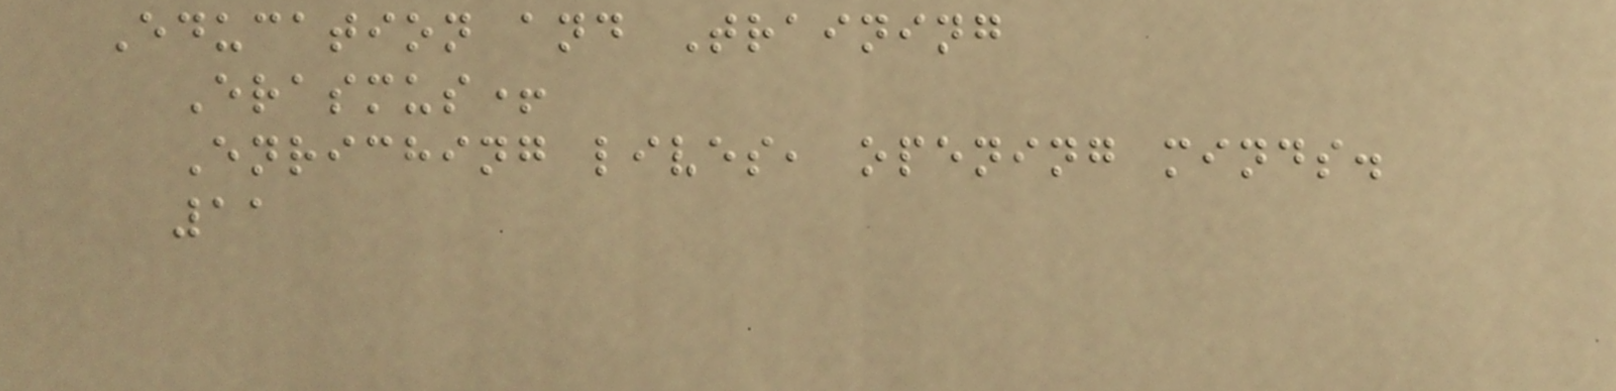Education and Training
Erasmus+
Enriching lives, opening minds.
11
